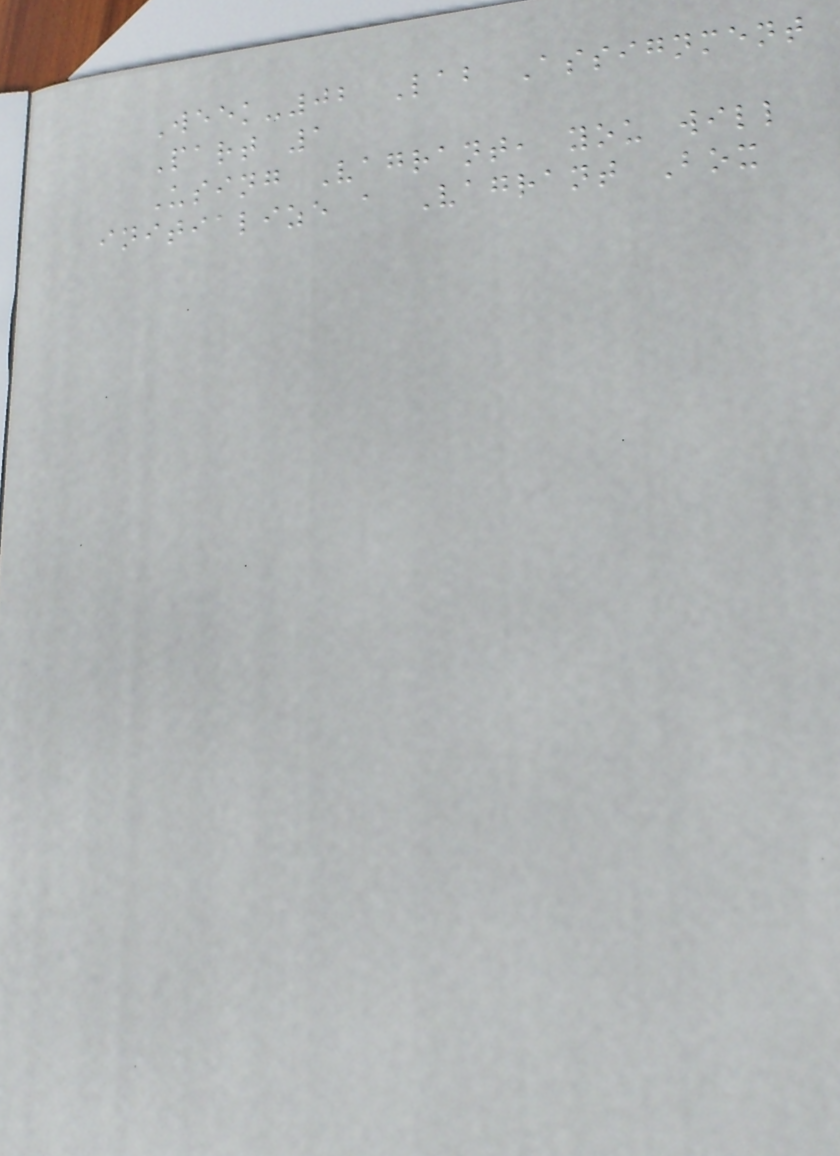Week-02 Lab Assignment
Part 1
Using Vagrant, you will
initialize a Vagrant Box
